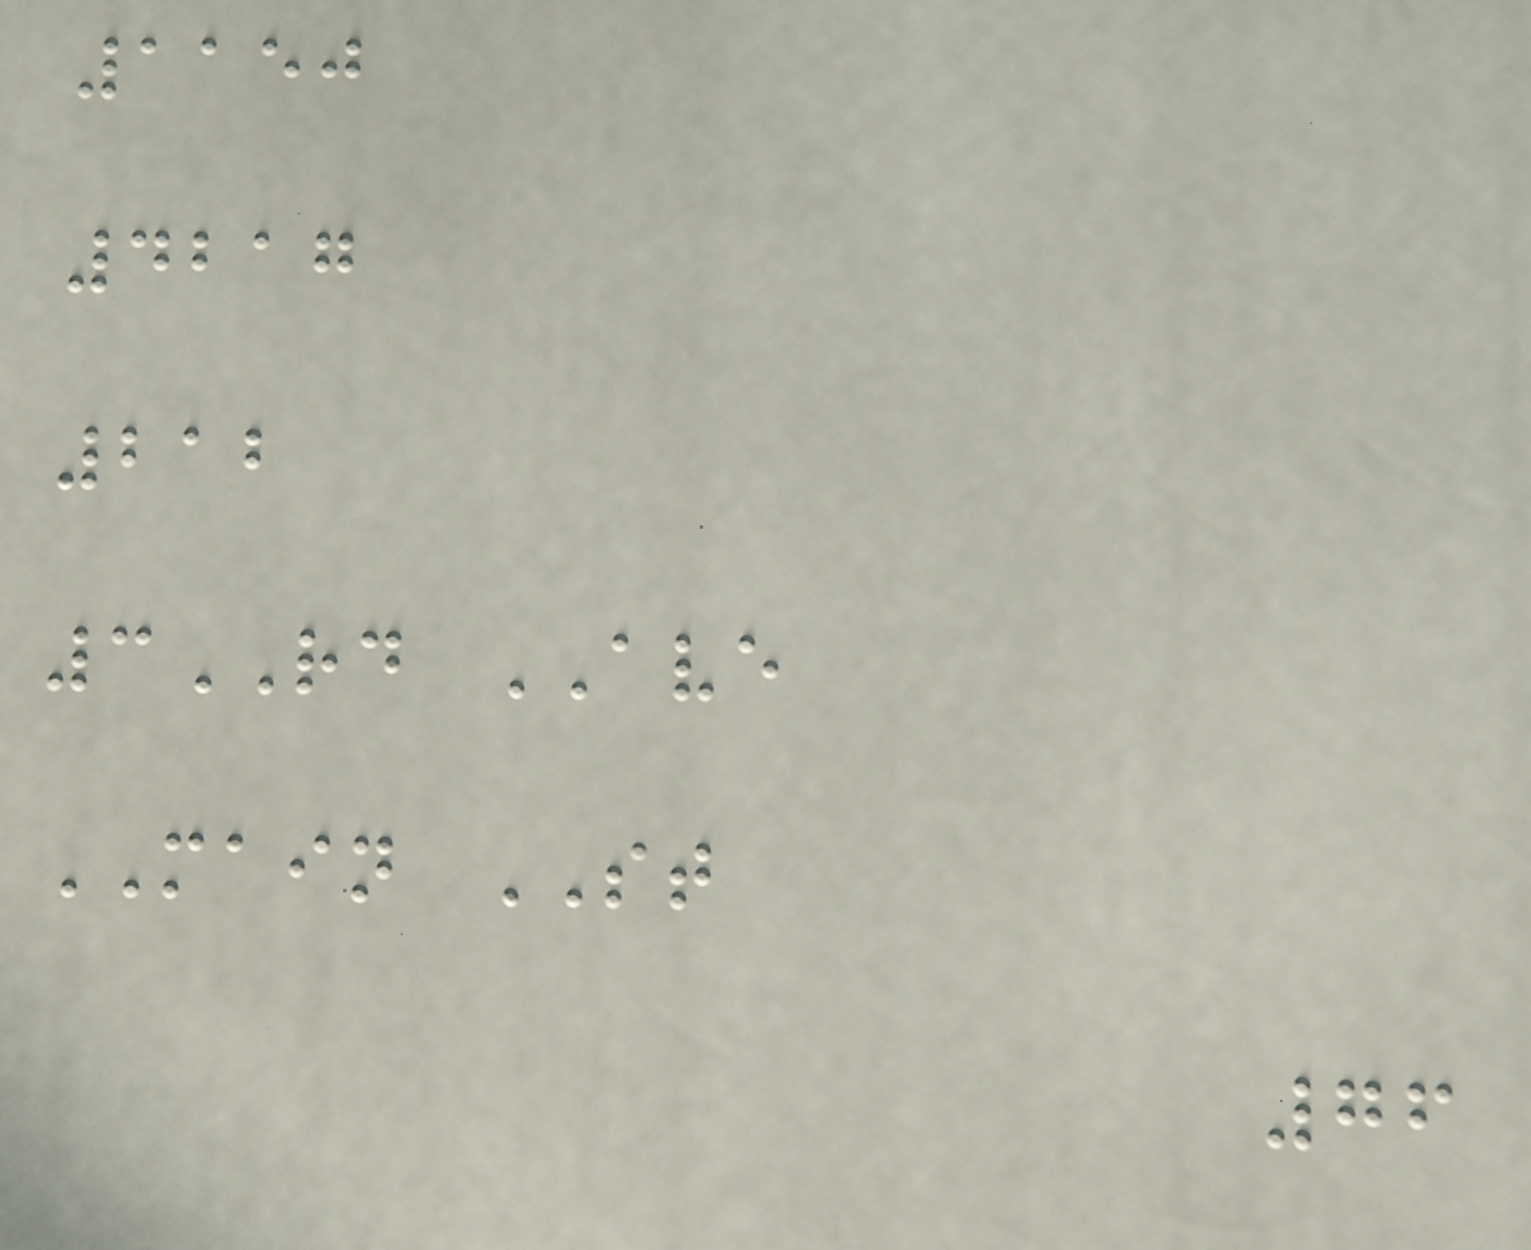1150
4217
212
3RD AVE
MAIN ST
76
